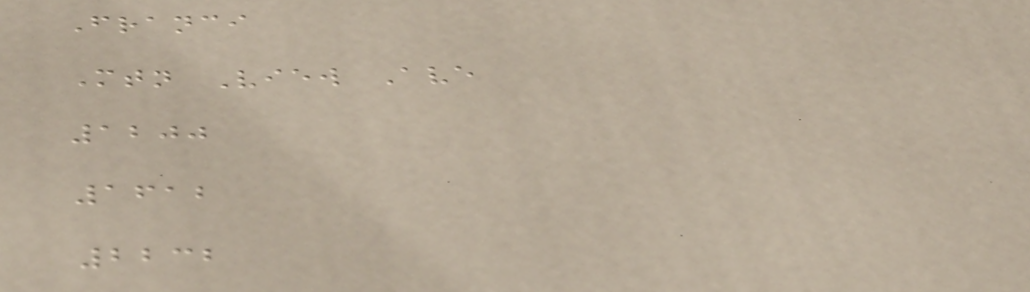Franci
Mtn View Ave
1200
1612
2232
